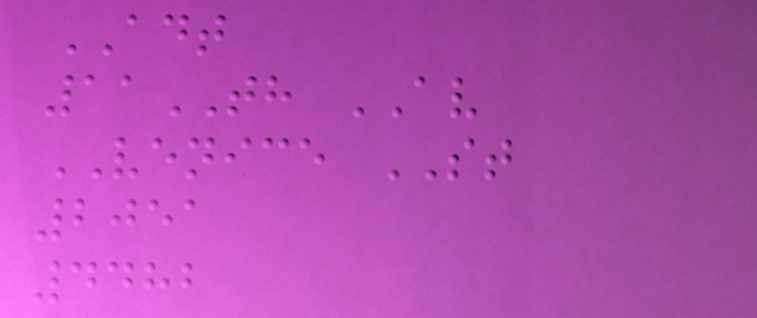ADT
11TH AV
VENICE ST
2051
4482
